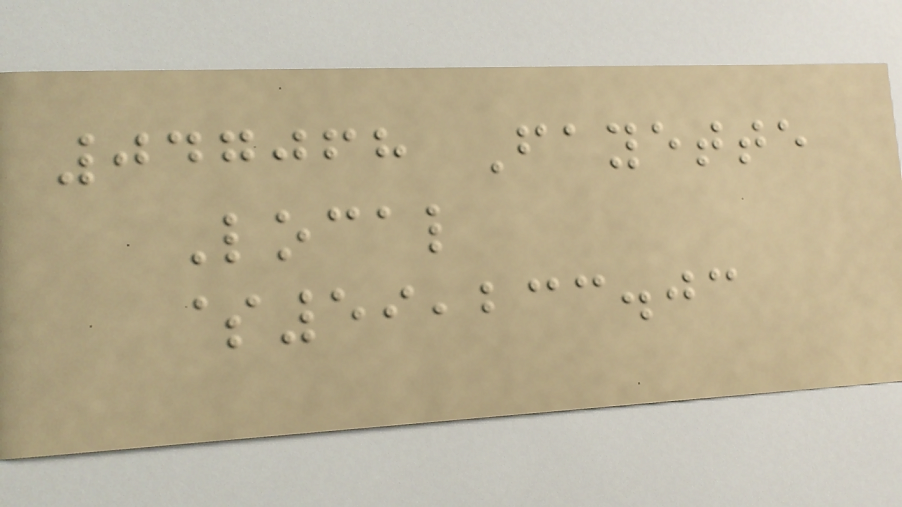047068 Fayette
Local
$59,233.03
